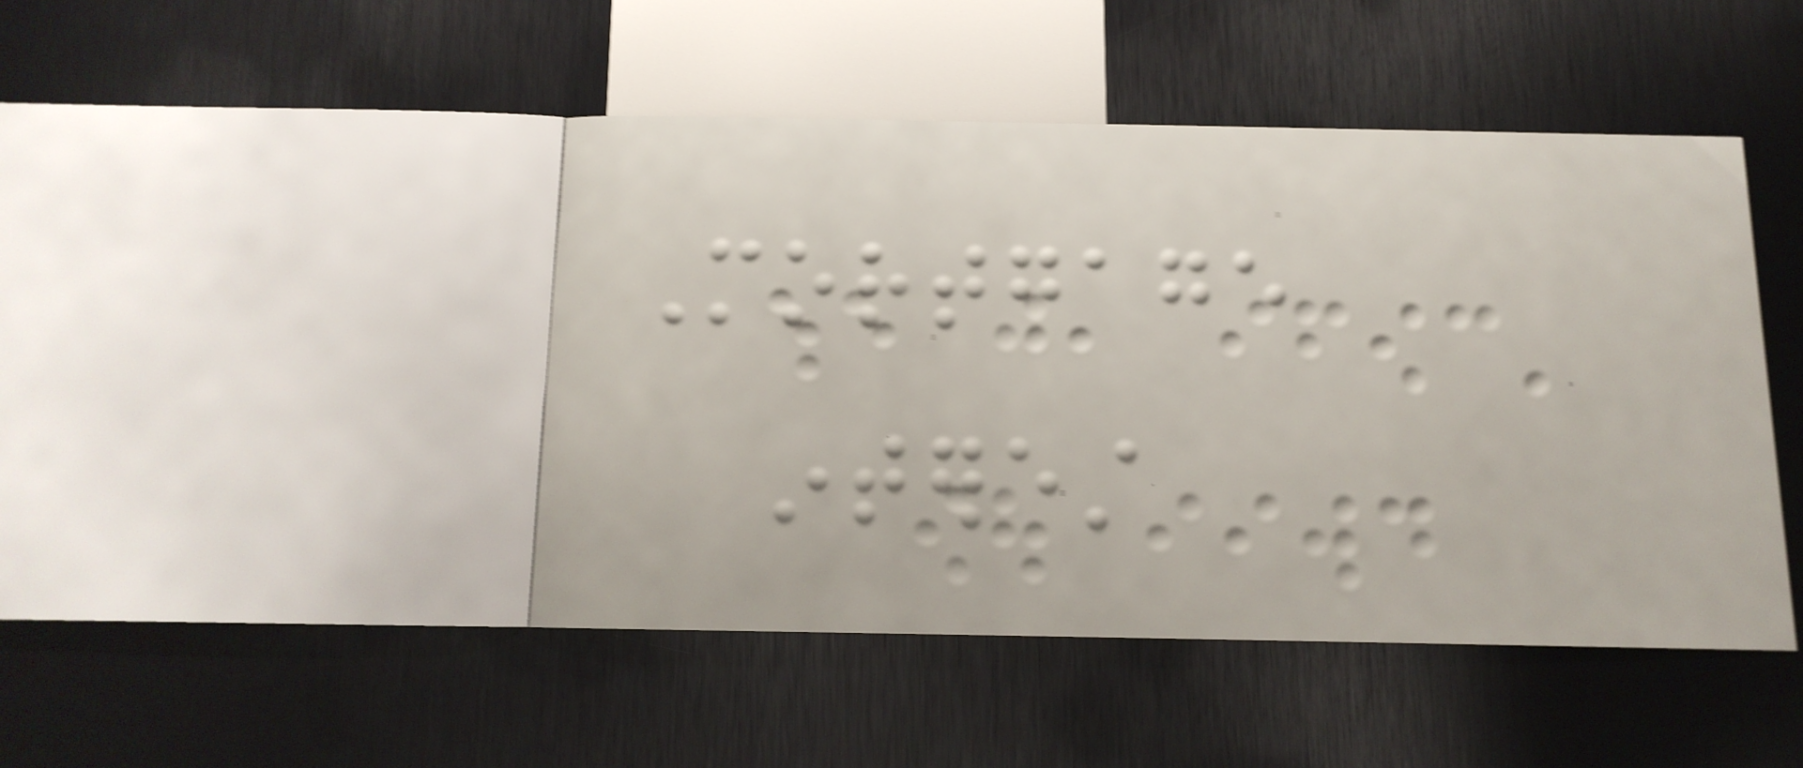Mortgage
interest
